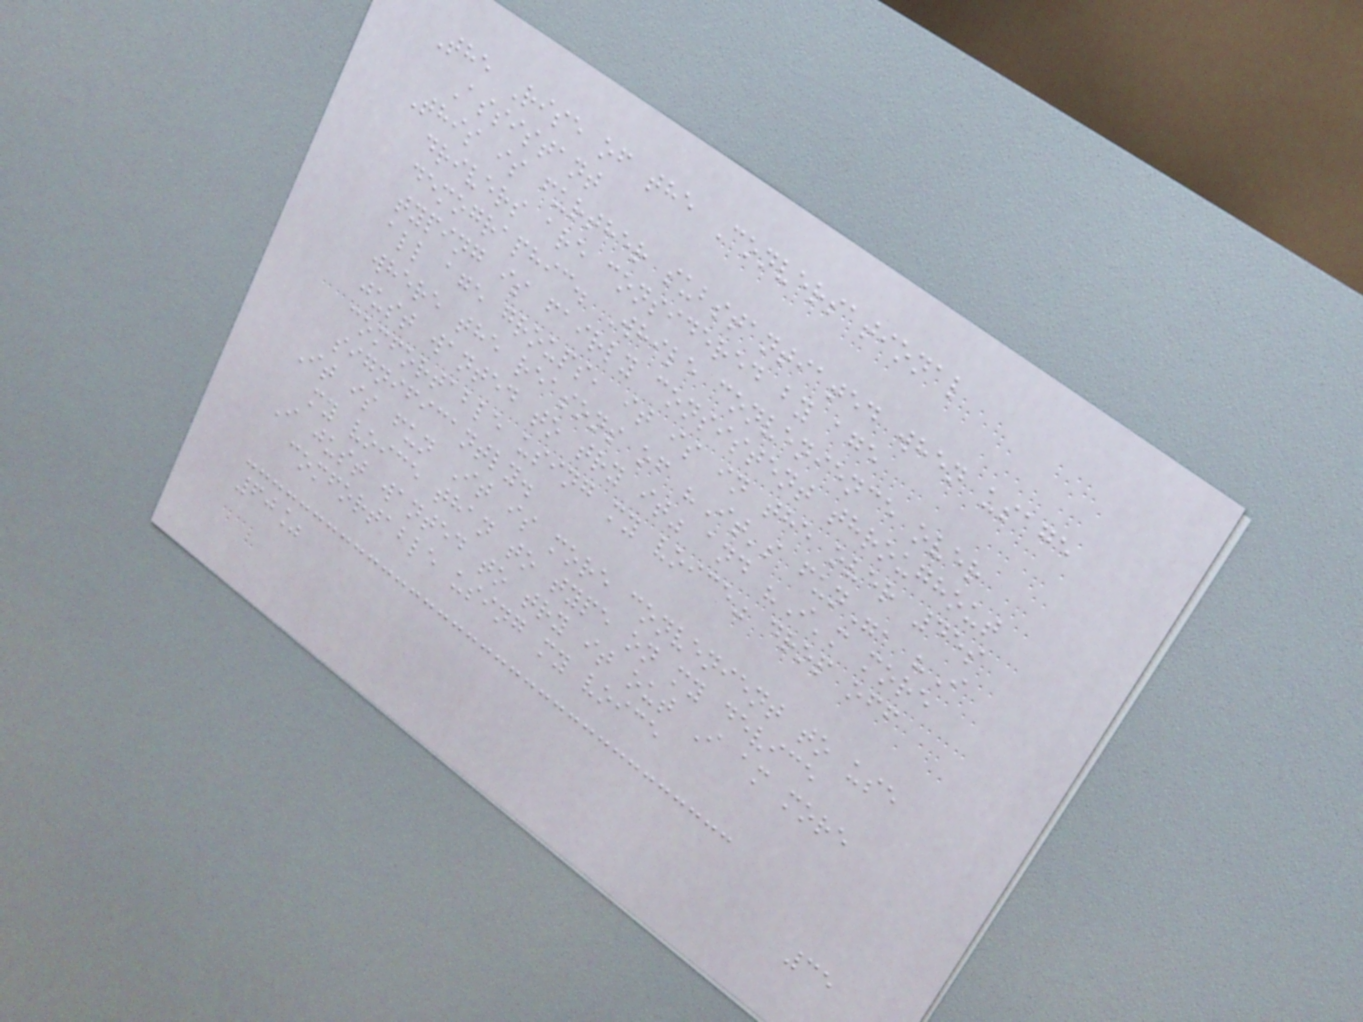The Rise of the Conversational
Assistant
This is further substantiated when usage
drivers are considered by age
demographic. While convenience over
typing is fairly consistent throughout
all age groups, it is in the over 45s
where the reasons of "It's fun", "I
just wanted to try it" and "I'm more
comfortable using my voice" drop off
significantly.
It is fun It is more convenient to use
my voice than to type on my device
I just wanted to try it out I am more
comfortable using my voice
60%
35
